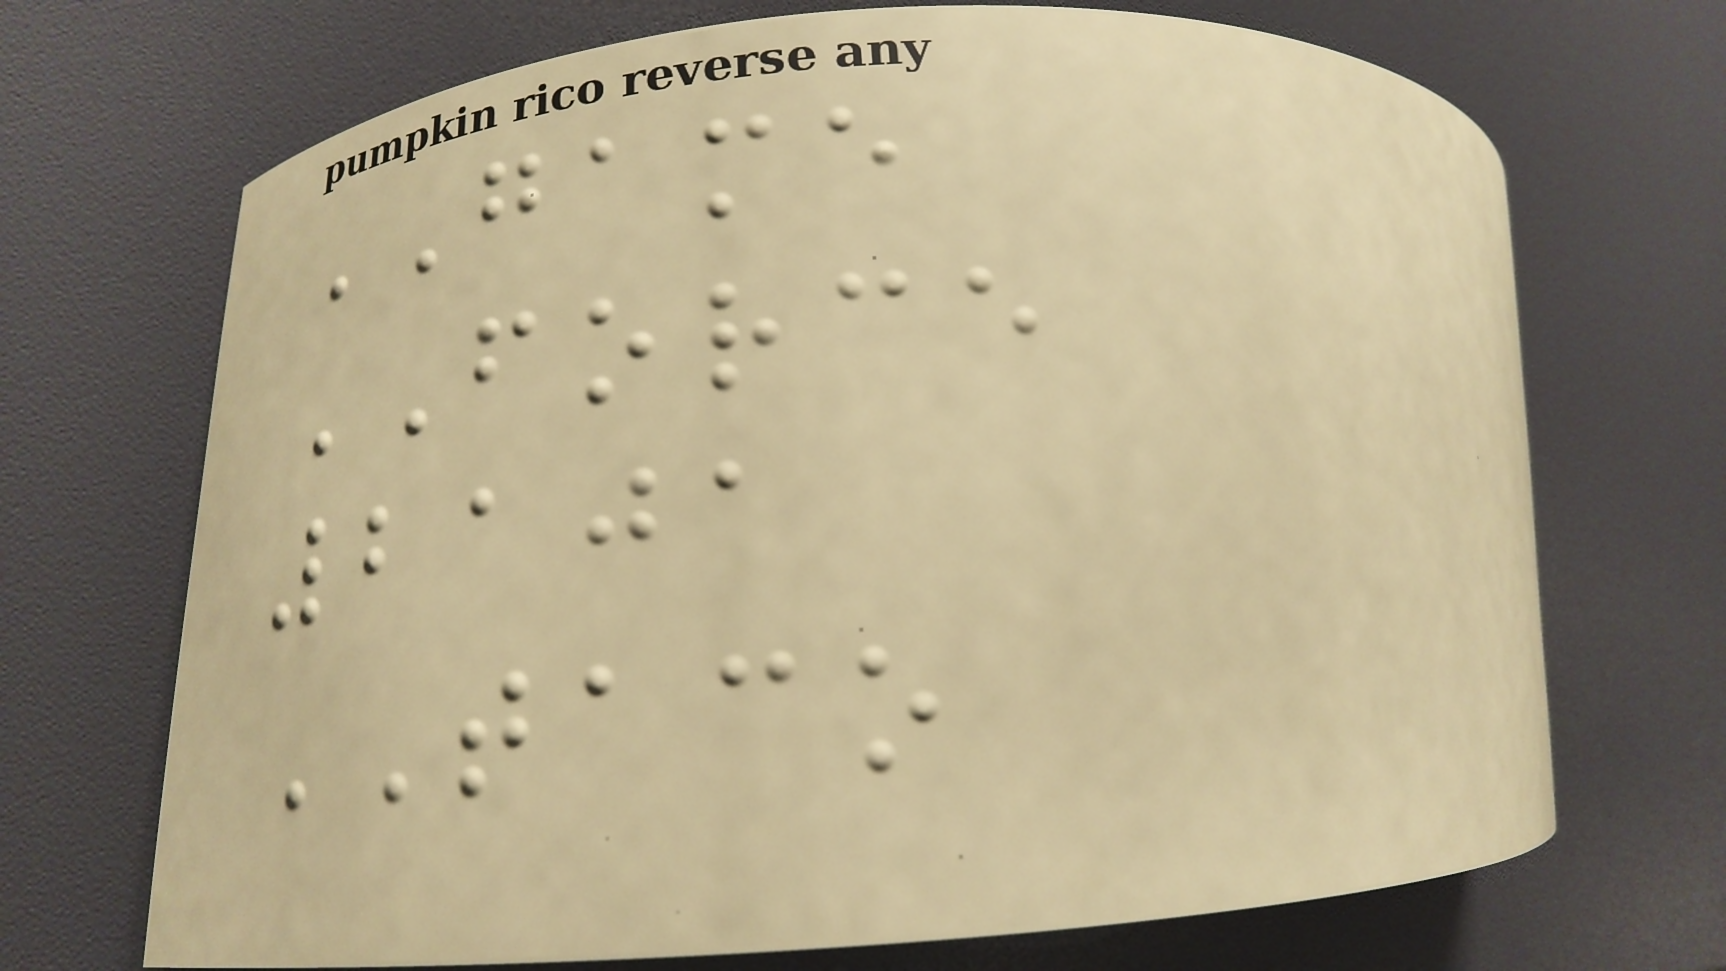GAME
FORCE
2101
TACO
